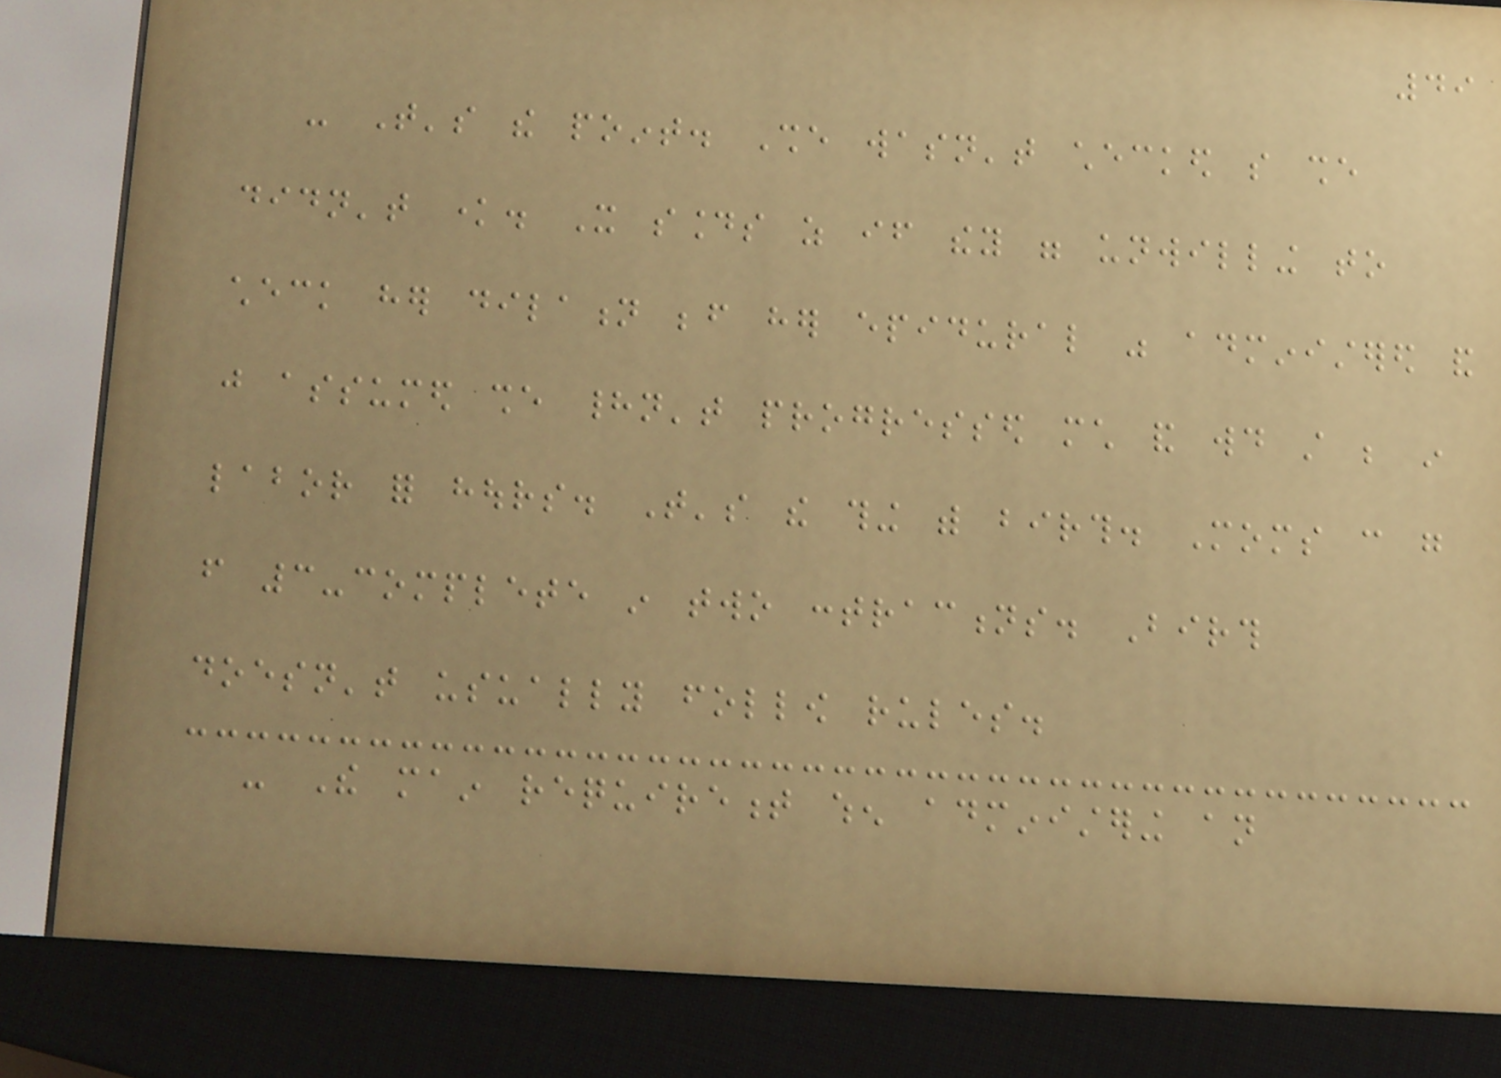49
- That's the point. She wasn't checked so she
didn't know. It sounds as if they were unwilling to
check her dilation before her epidural was administered and
just assumed she hadn't progressed much and would still be in
labor for hours. That's the thing with birth. Moms can go
from 3-complete in two contractions. Birth
doesn't usually follow rules.
- The main requirement when administering an
